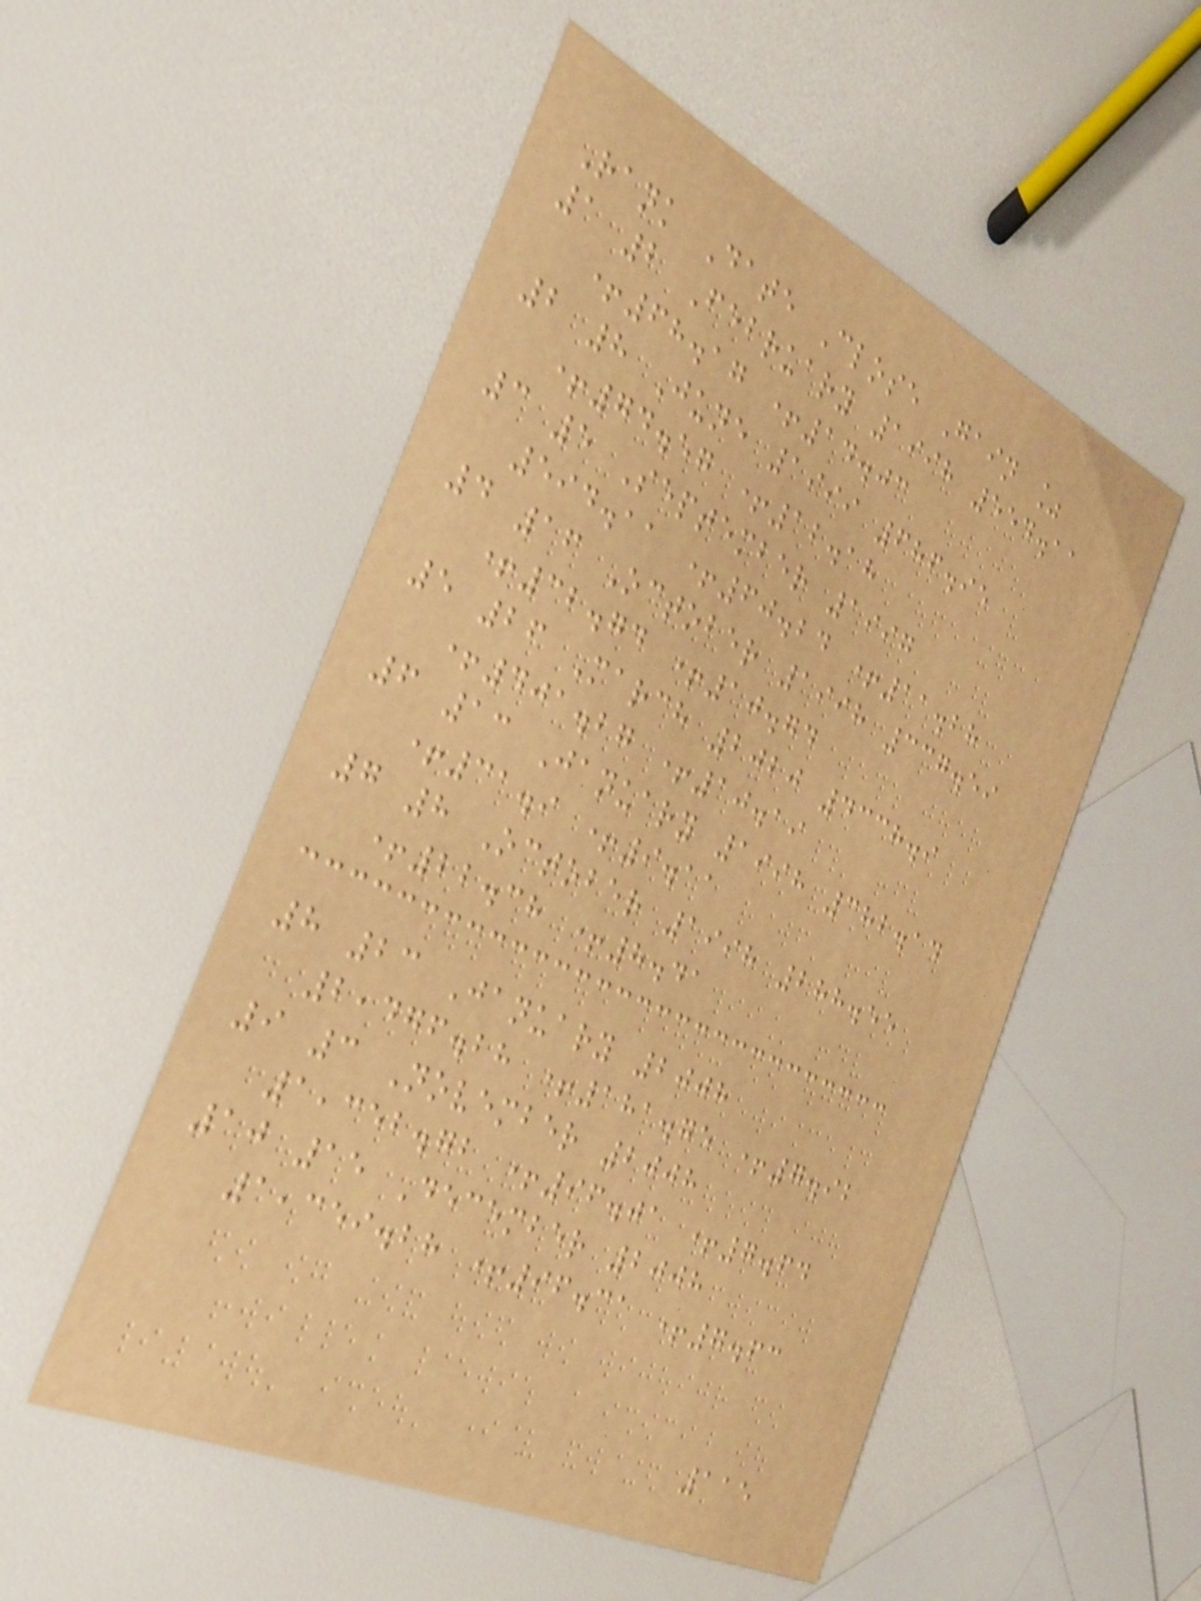Rank Date Close Gain %
1 2 February 1998 554.11
+68.17 +14.03
2 8 June 1999 686.95
+74.57 +12.18
3 5 September 1997
594.11 +60.24 +11.28
4 16 October 1998 337.59
+32.74 +10.74
5 26 March 2020 4338.9
+401.27 +10.19
6 13 January 1998 382.14
+31.9 +9.11
7 8 October 1998 288.55
+22.38 +8.41
8 23 January 2008
2,476.28 +181.75 +7.92
9 3 November 2008
1,352.72 +96.01 +7.64
10 15 December 2008
1,359.28 +96.31 +7.63
115
